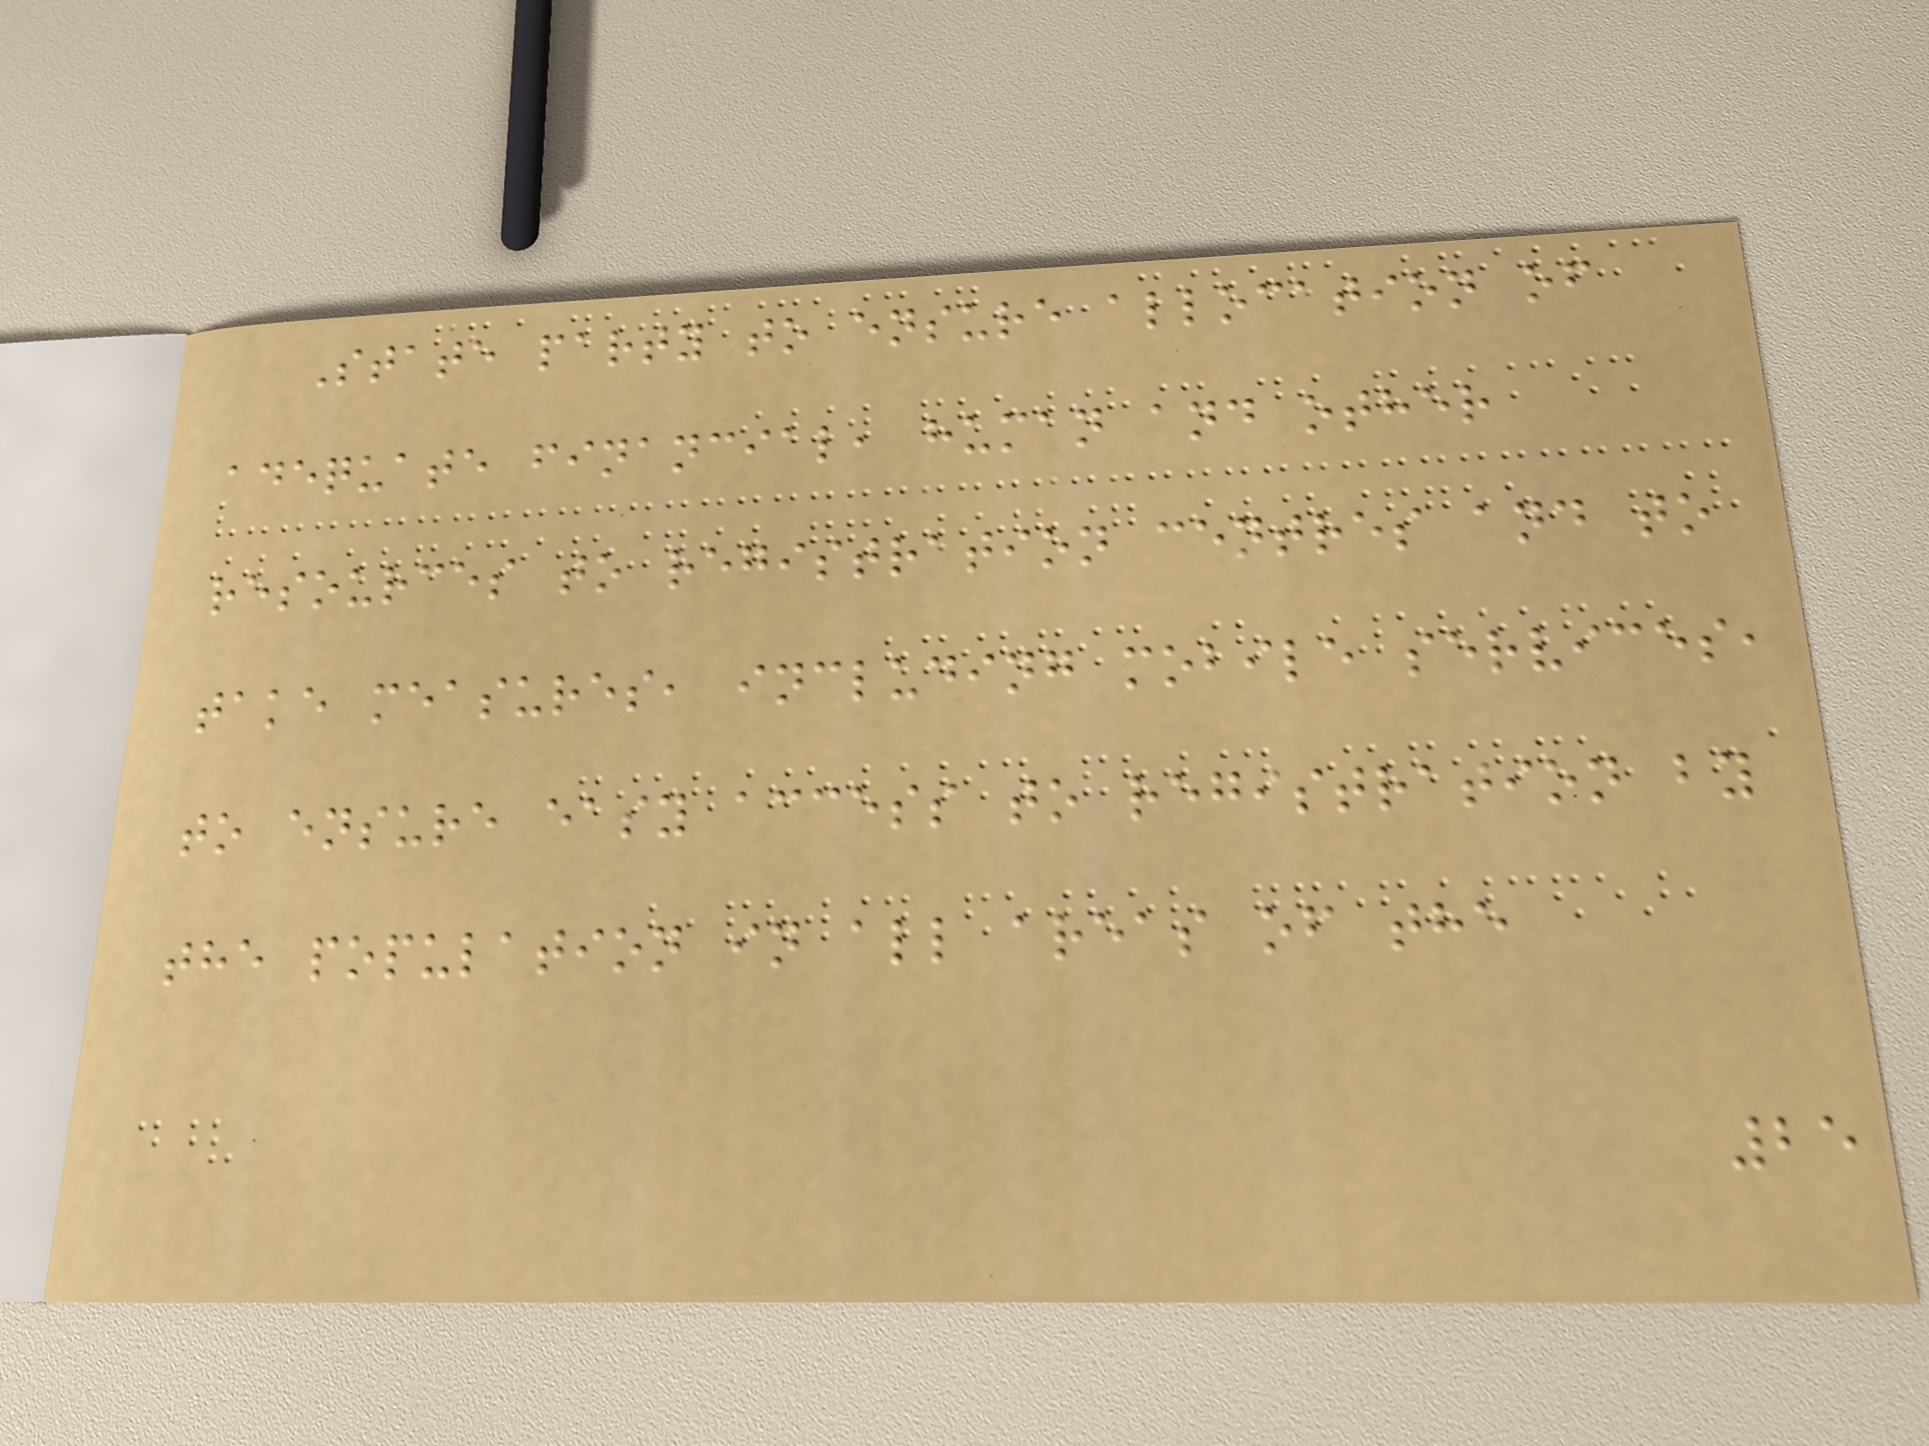State party to ensure allocation of
adequate financial, human and other
resources to registration centres and to
take measures, including mobile services,
to ensure easy access to registration by
the population in all areas of the
25
